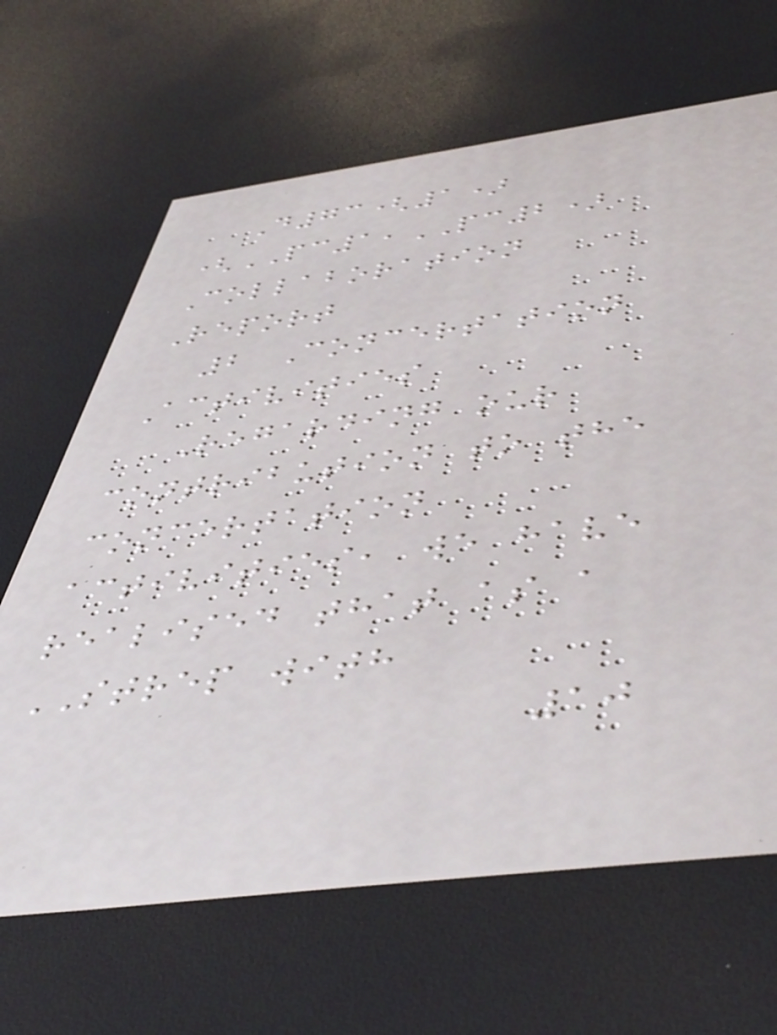D73(1)
(PC1,PC2)
Collaboration
Report
2 Concertation
Activities
Regarding our
contribution to the
concertation
activities, we have
realised that as a
STREP with
10
